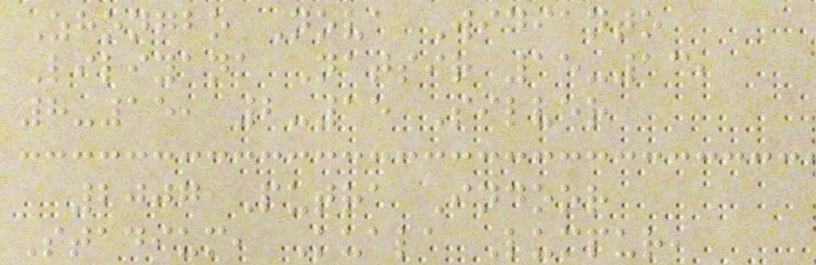Zhongbo Nova Widianto
Liliyana Natsir 15-13,
8-15, 2-15 Silver
2007 Putra Indoor
Stadium, Kuala Lumpur,
